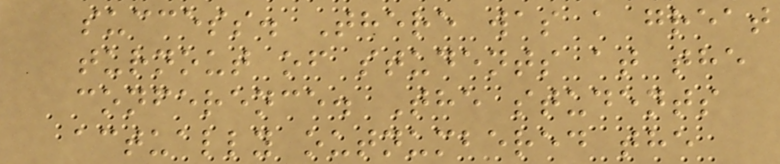success. There was a great
turnout of students at the
conference. The students
actually outnumbered the
